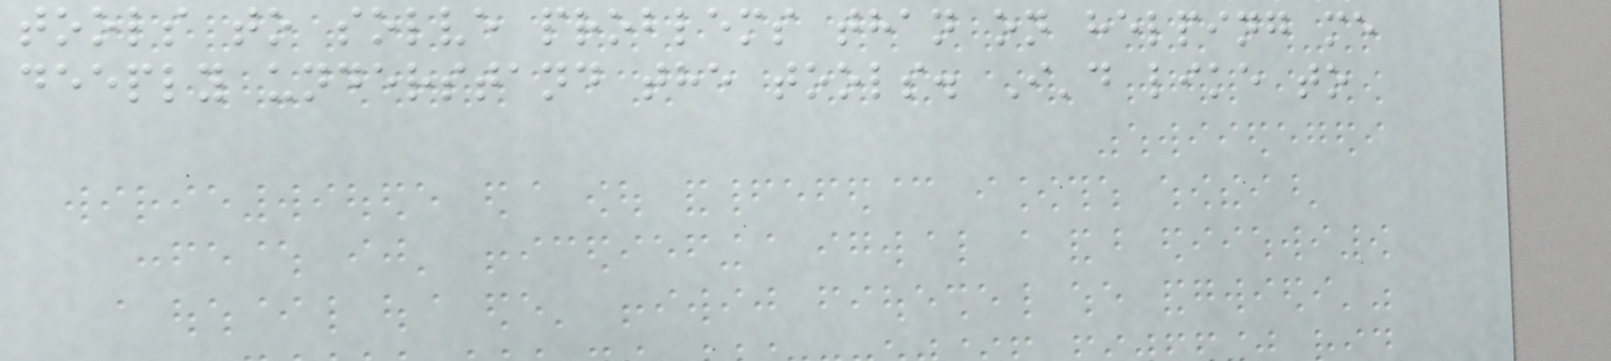tools to solve problems than on helping me
deeply understand the tools. I'd like to
